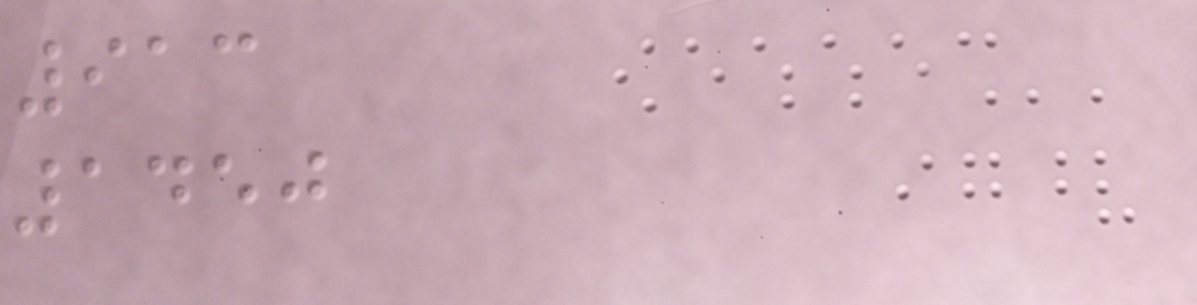913
1450
